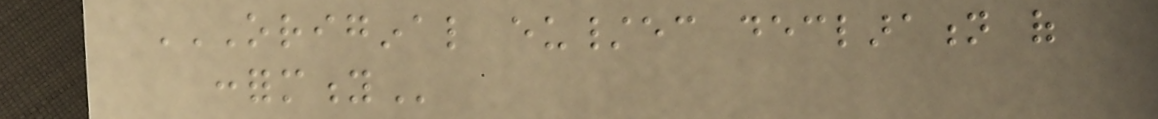ORIGINAL EU/EC DECLARATION OF
CONFORMITY
